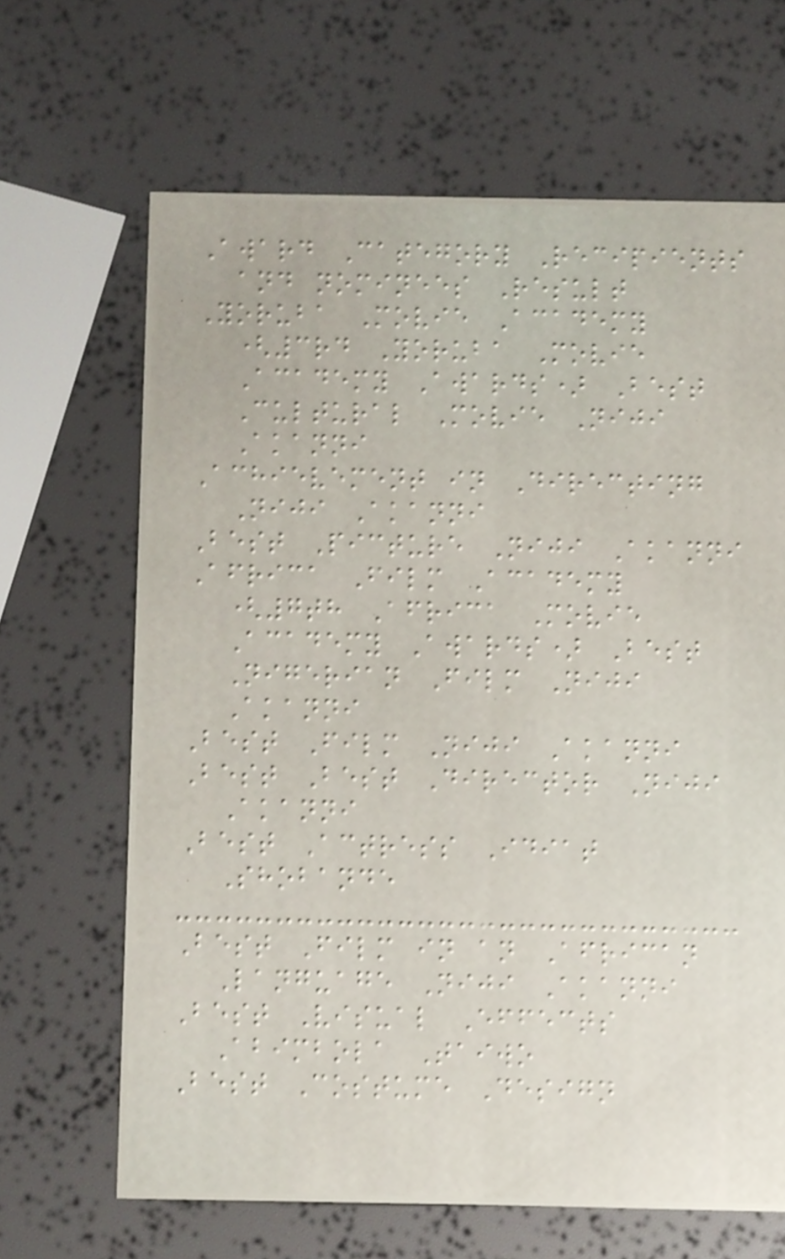Award Category Recipients
and nominees Result
Yoruba Movie Academy
(3rd Yoruba Movie
Academy Awards) Best
Cultural Movie Niji
Akanni
Achievement in Directing
Niji Akanni
Best Picture Niji Akanni
Africa Film Academy
(7th Africa Movie
Academy Awards) Best
Nigerian Film Niji
Akanni
Best Film Niji Akanni
Best Best Director Niji
Akanni
Best Actress Idiat
Shobande
Best Film in an African
Language Niji Akanni
Best Visual Effects
Abimbola Taiwo
Best Costume Design
